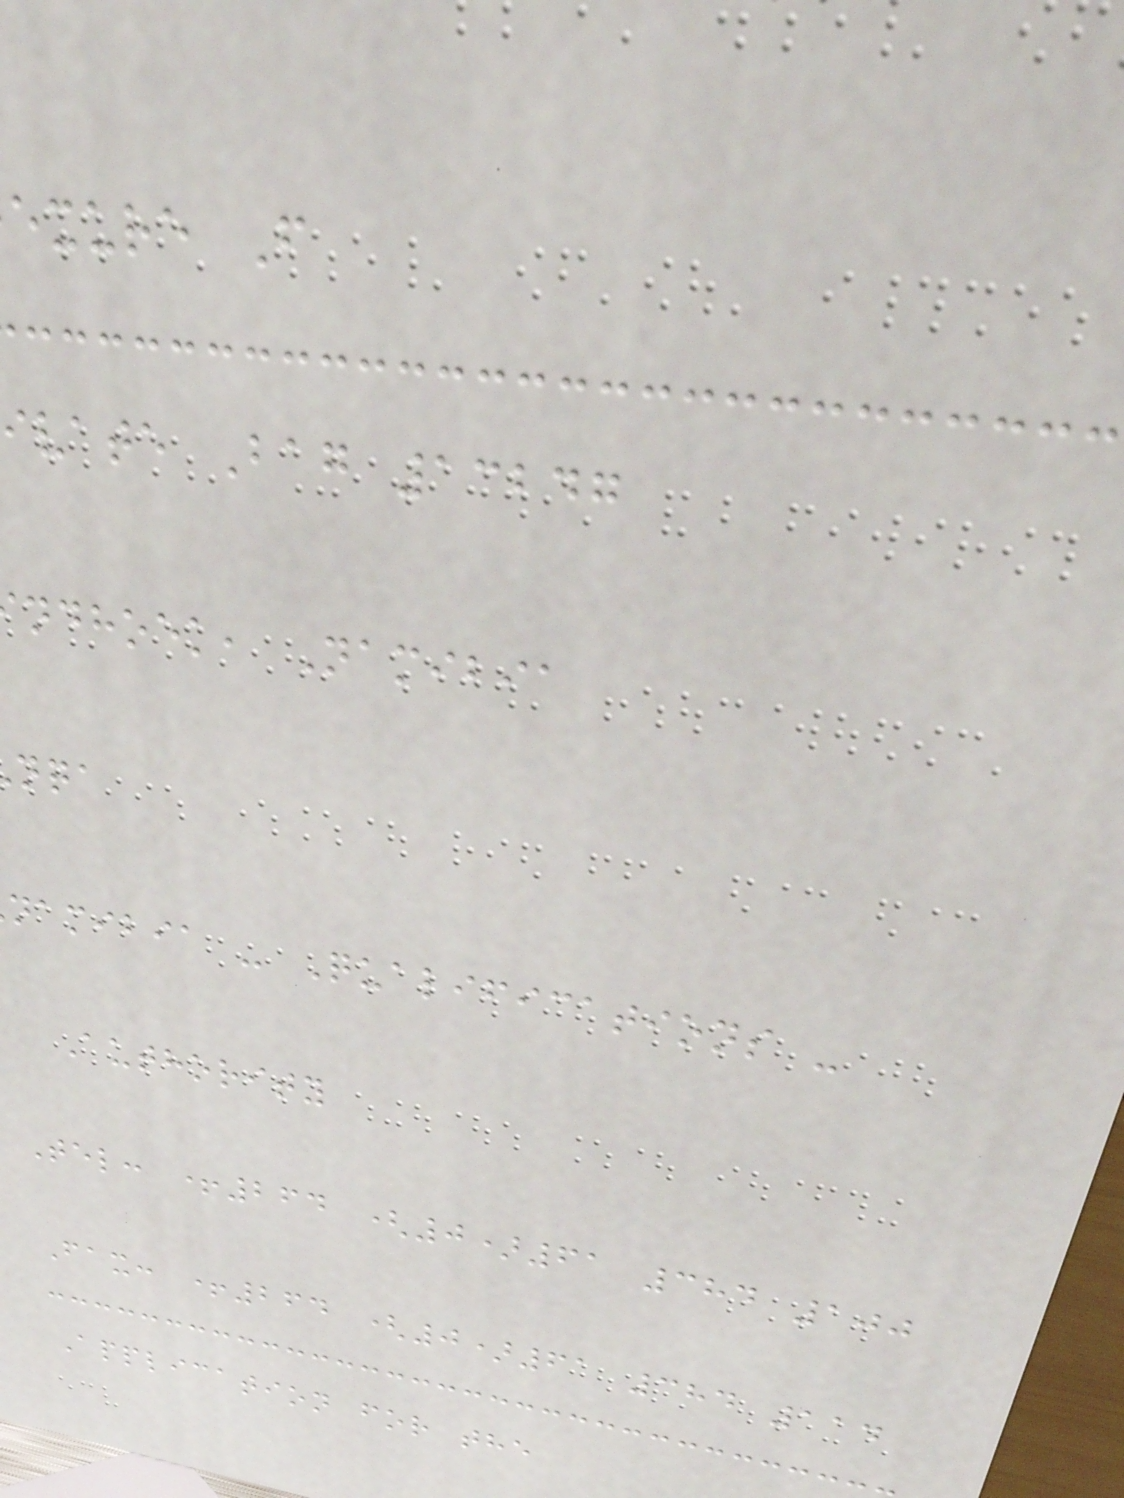exure F
ivate Bag 13247
ndhoek, Namibia
namibia - Qualifications -
Authority
Tel: +264 (0)61 384 100
Fax: +264 (0)61 384 114
Application for the
